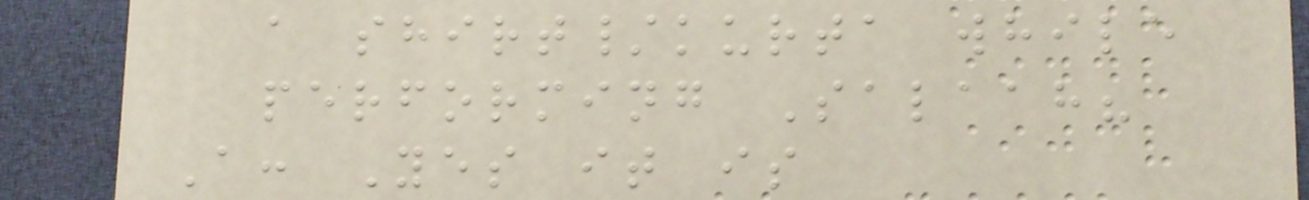a shirt/kurta while
performing Salaah?
A: Yes it is
